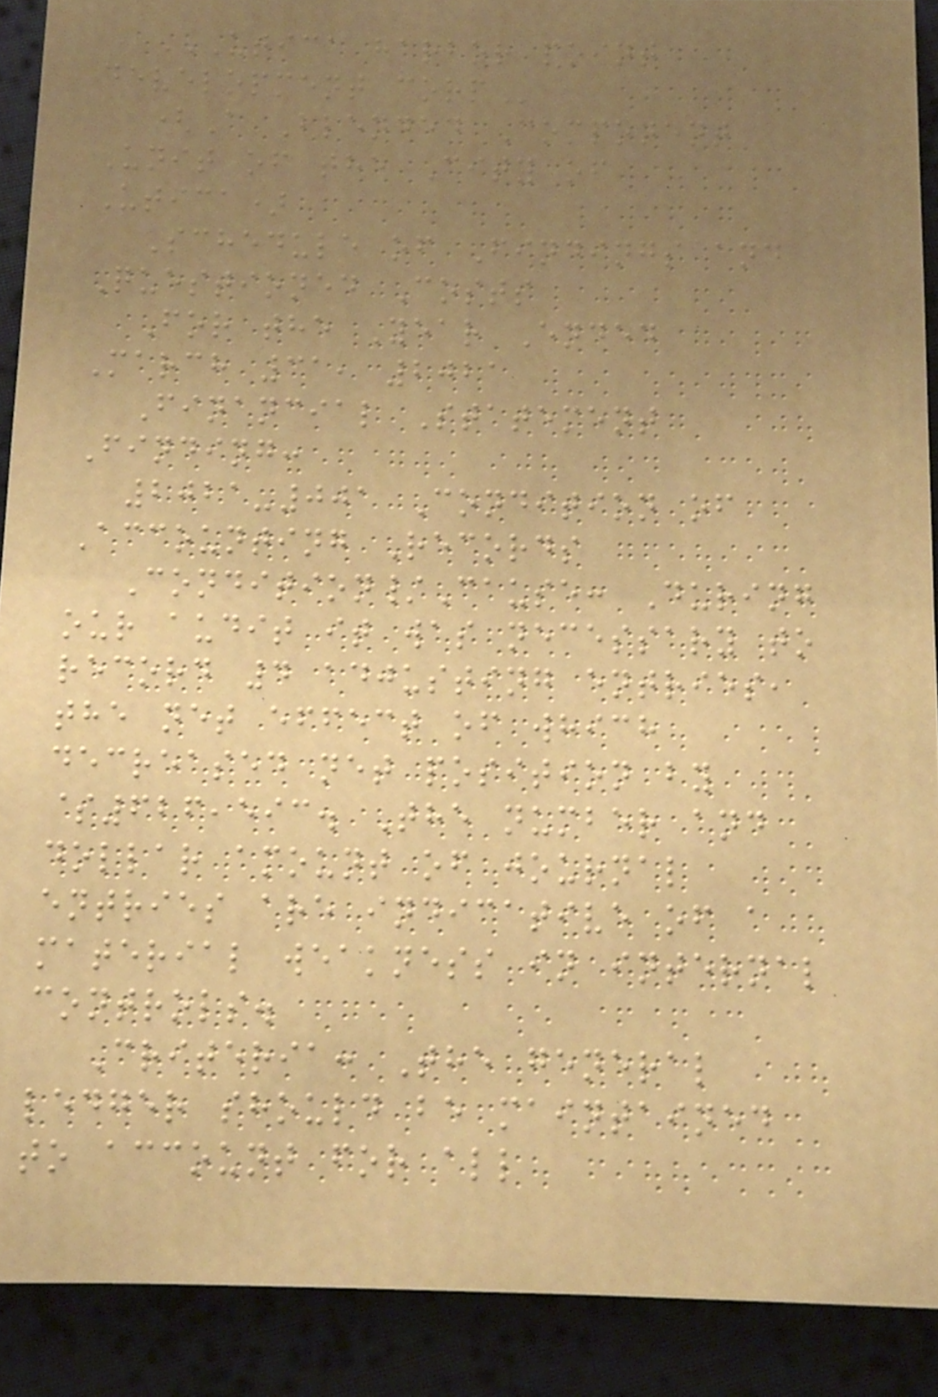UTICA HARBOR POINT
DEVELOPMENT CORP
(A Blended Component
Unit of the City of
Utica)
Schedule of Findings and
Questioned Costs
For the Year Ended
March 31, 2021
Financial Statement
Finding:
2021-001 Condition of
Accounting Records
Condition/Cause: During
our audit it was necessary to
record 4 adjusting entries,
the net effect of which
decreased net position by
$626,593. The number and
dollar amount of journal
entries are indicative of a
material weakness in internal
controls.
Criteria: The general
ledger should be maintained
to account for all
